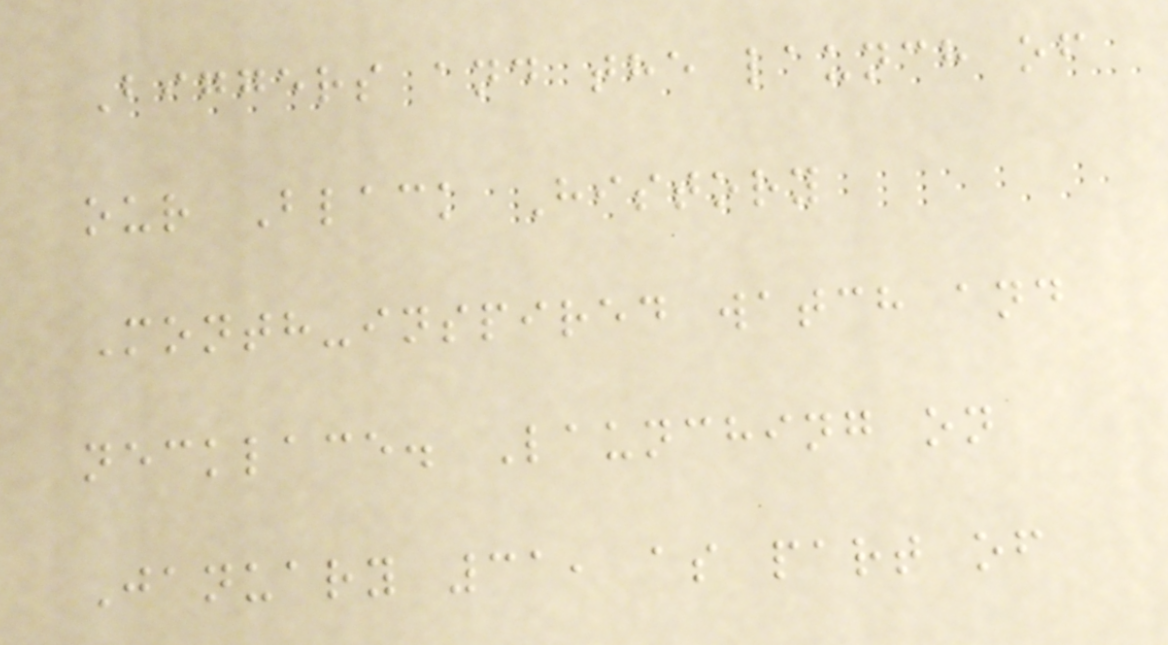Biggers and the launch of
our Black History
Month-inspired watch and
necklace. Launching on
January 31, as part of
